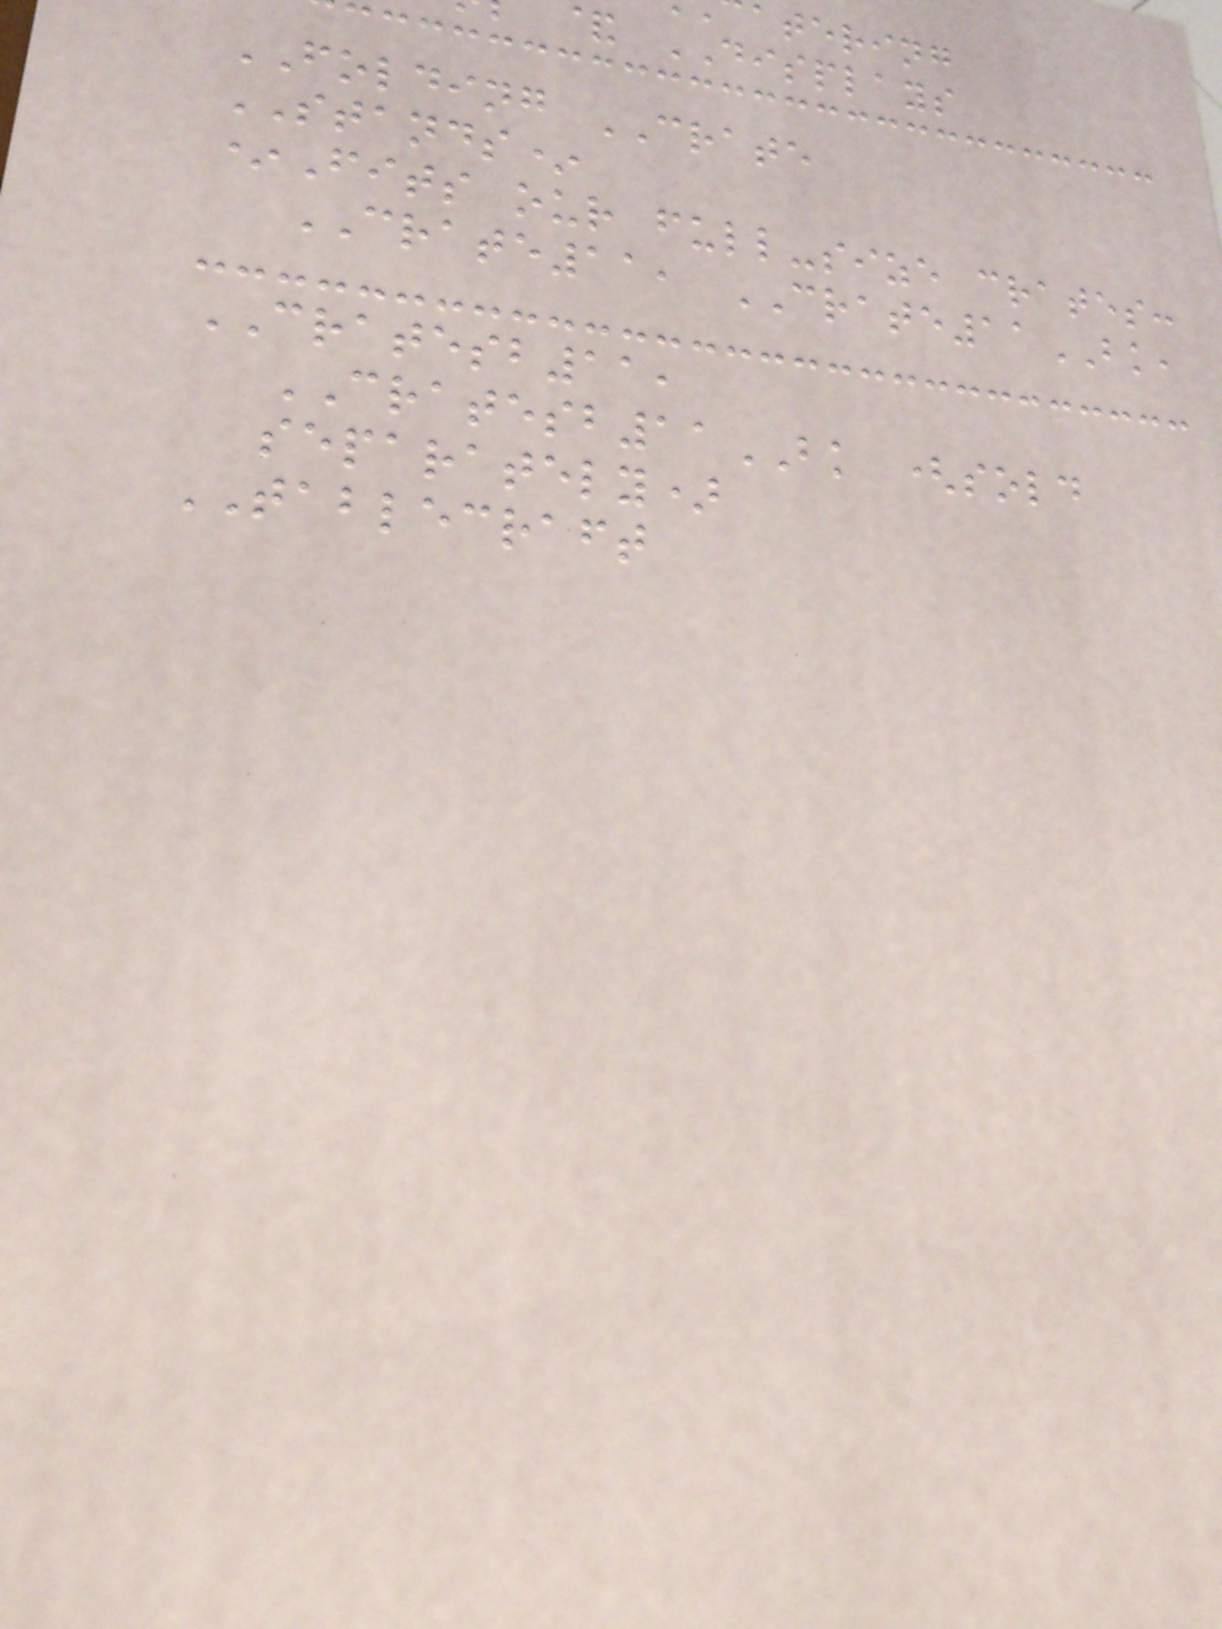atering
& DISPLAYS
FOLDING CRATE
STANDS*
*Fits our full-size crates:
CRATE11, CRATE11BK,
CRATESB11,
CRATESB11BK (sold
separately)
TABLECRAFT
